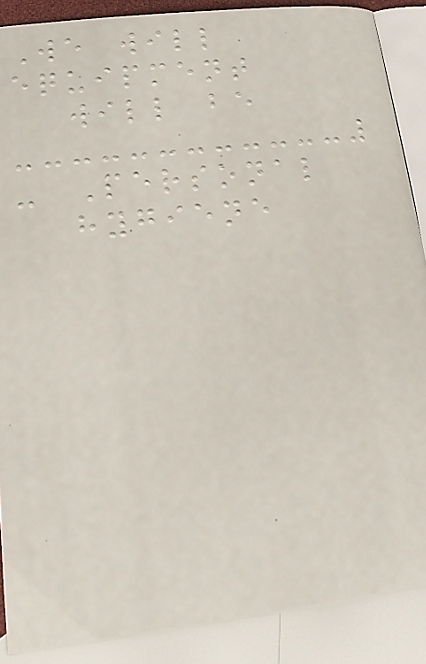We will
equipment
will be
- Personal
hygiene
